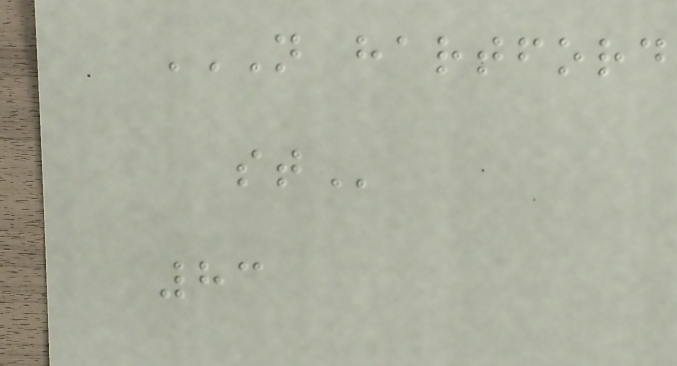N HARTFORD
ST
83
